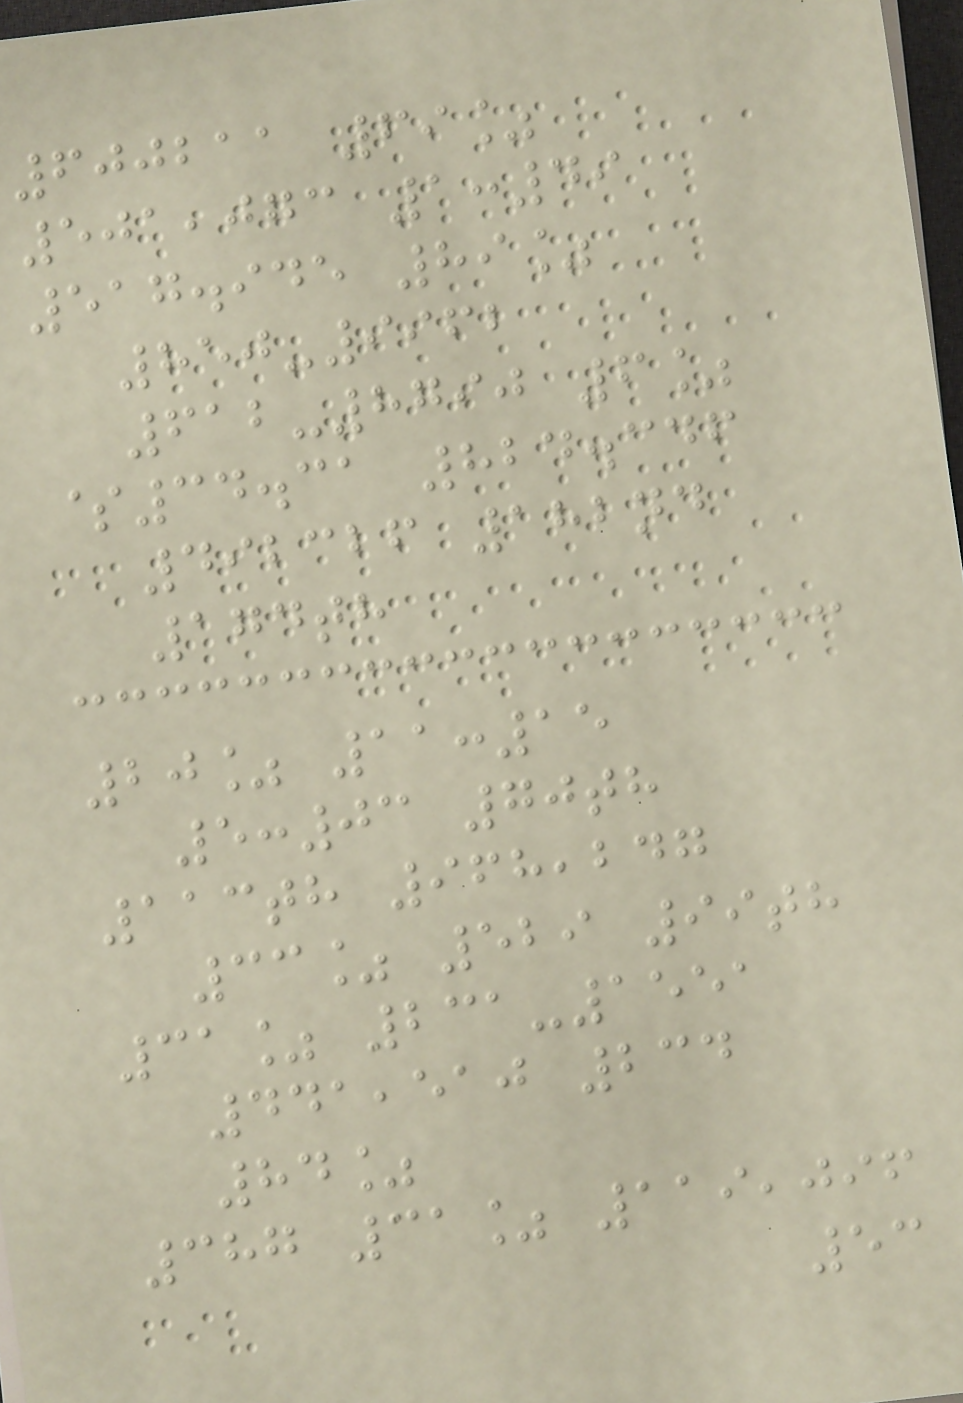600211 69%
501,073 1:49
517.945 89%
850-9962
612-8790 6%
$34.31 824.346
492326 182nd
174th
20% 11:15
5:03 70th
113th 968,247
33% 529 99th
31% 231-1551
441,510 234
84%
387 31% 119,096
53
